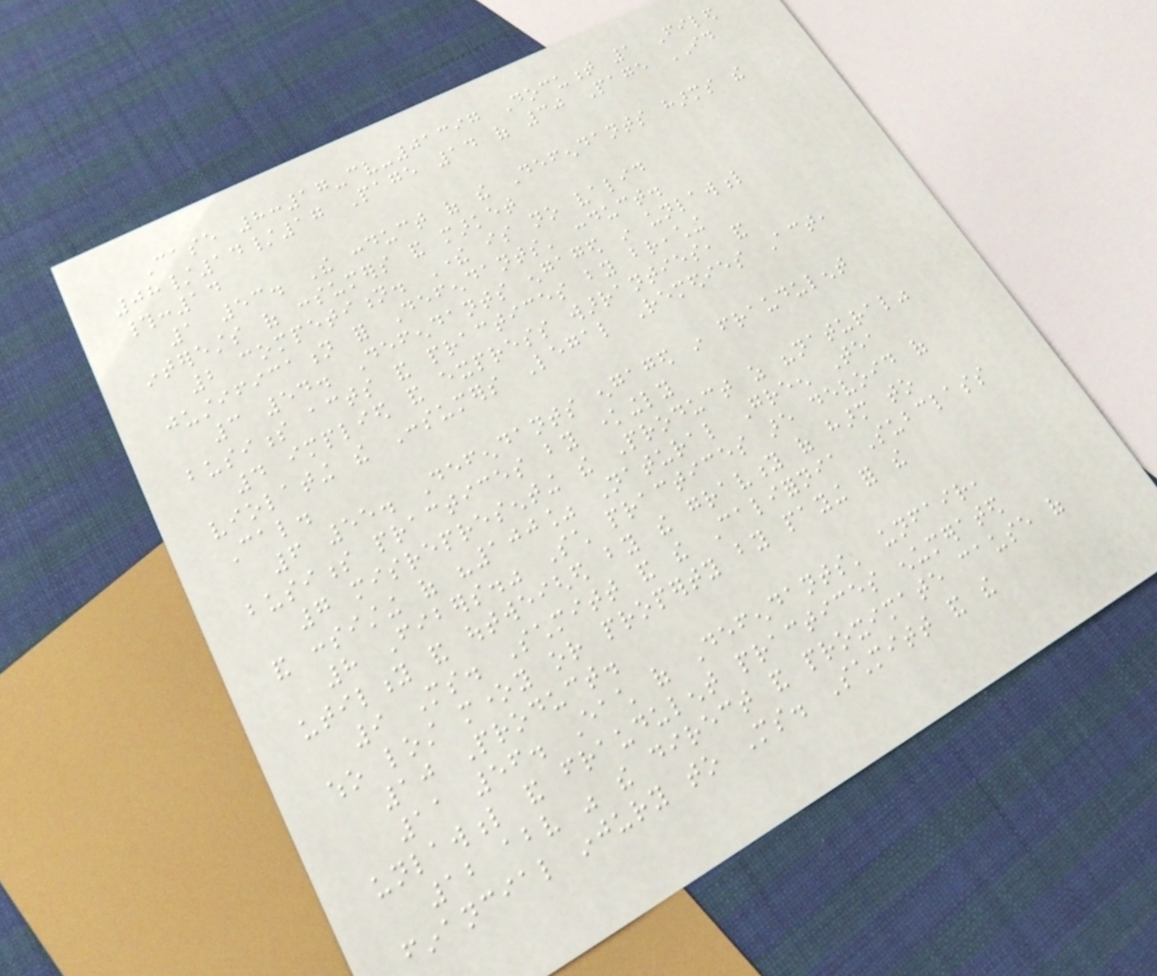Case 8:17-cv-01397 Document 1 Filed
08/14/17 Page 14 of 30 Page ID
#:14
1 53. The conduct of the Defendants harms the
interests of consumers and market
2 competition. There is no valid
justification for Defendants' conduct.
3 54. Defendants engaged in unlawful
business acts and practices by breaching
4 implied and express warranties, and
violating the Consumers Legal Remedies Act,
Cal.
6 55. Defendants engaged in fraudulent
business practices by knowingly
7 misrepresenting the Product as "natural"
and consisting of "100% Natural Green Tea
8 Fibers." Such practices are devoid of
utility and outweighed by the gravity of harm to
9 Ms. Schmitt and the California Subclass
who lost money or property by paying for the
10 Product.
11 56. Each of Defendants' unfair,
unlawful and fraudulent practices enumerated
12 above was the direct and proximate cause of
financial injury to Ms. Schmitt and the
